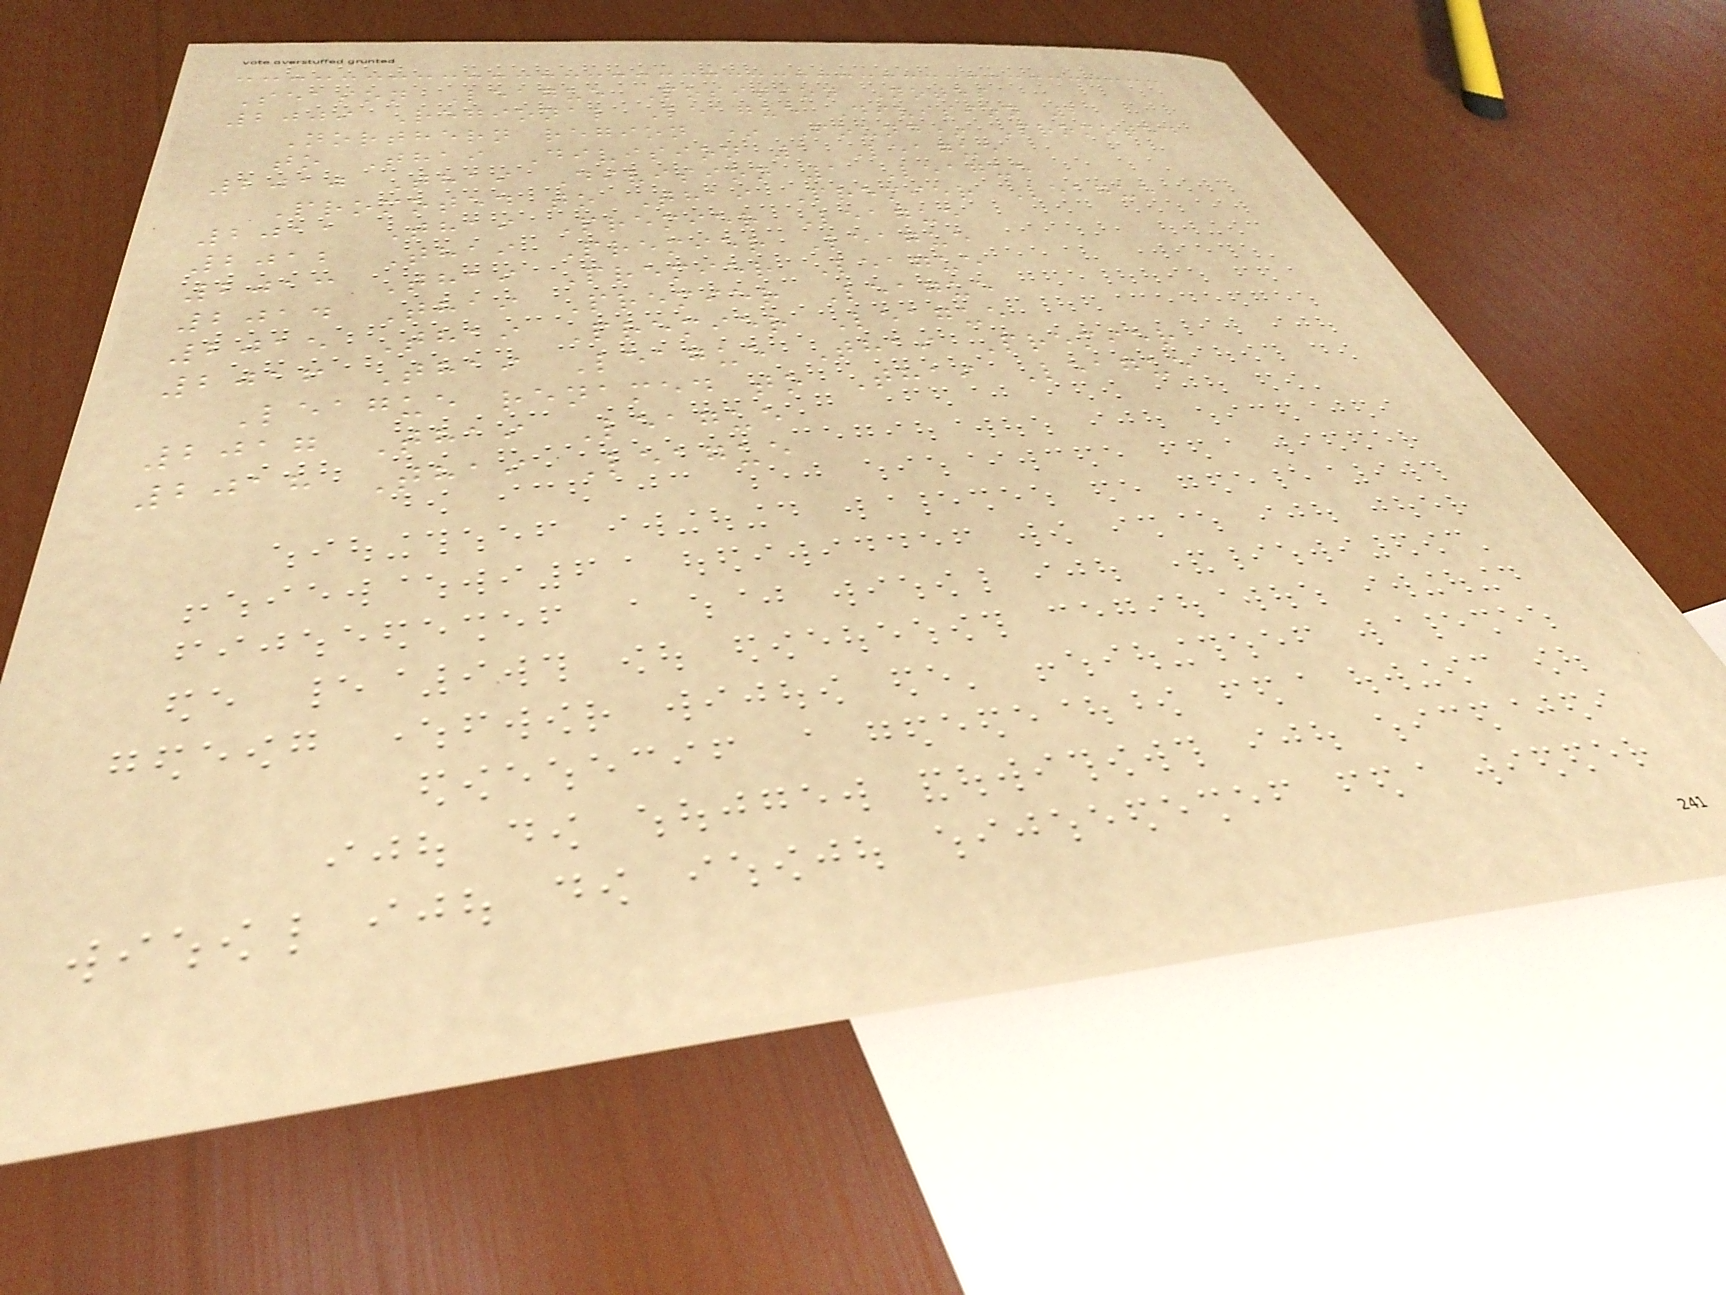Season League Position Notes
2009 Regional League Division 2
Northern region * Found* Promoted
to Thai Division 1 League
2010 Thai Division 1 League
Promoted to Thai Premier League
2011 Thai Premier League
2012 Thai Premier League
2013 Thai Premier League
2014 Thai Premier League
2015 Thai Premier League
2016 Thai League Thai Premier
League renamed to Thai League
2017 Thai League
2018 Thai League
